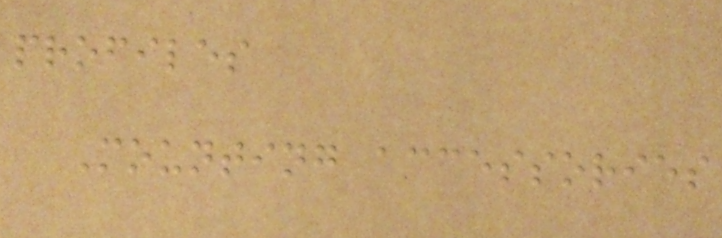profiles
Mounting accessories
